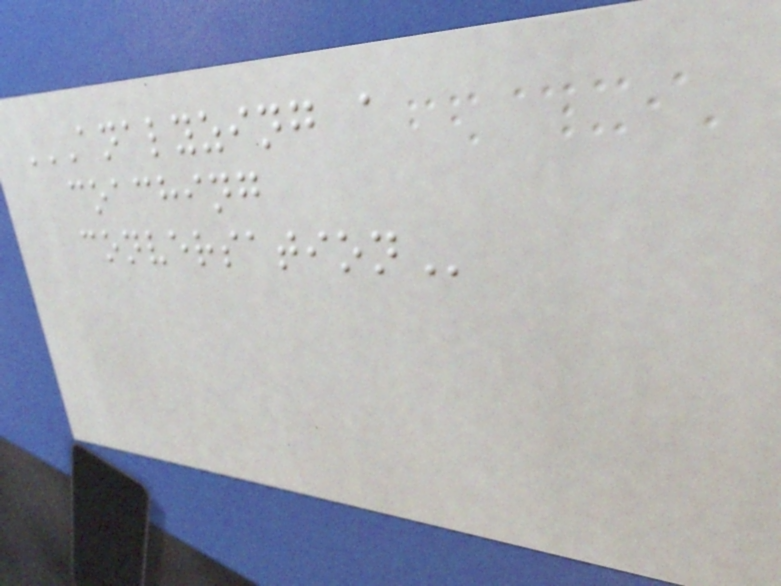ANALYZING A
COACHING
CONVERSATION
